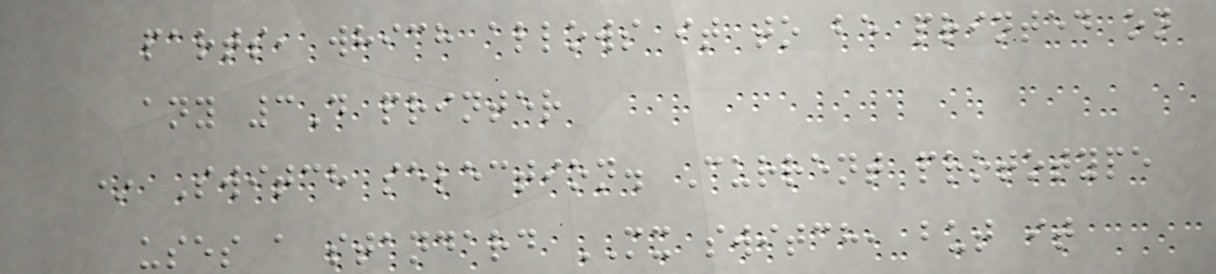parts, which allows it to be printed on
any 3D printer
* Switch selection. Current prototype
uses a standard MX switch, but it
